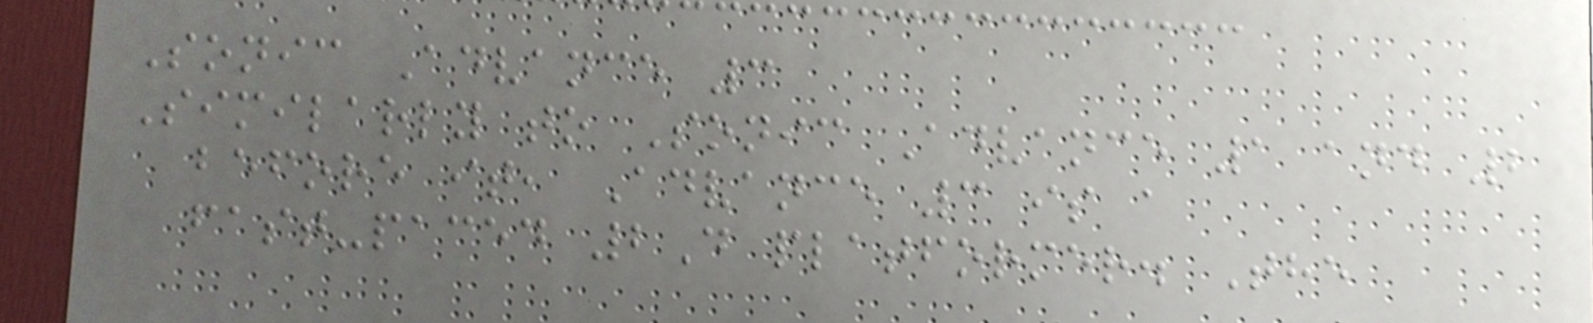Sonic Advance 3
Similarly to Sonic Advance 1 and 2
before it, Advance 3 is a
fast-paced 2D platformer. The
